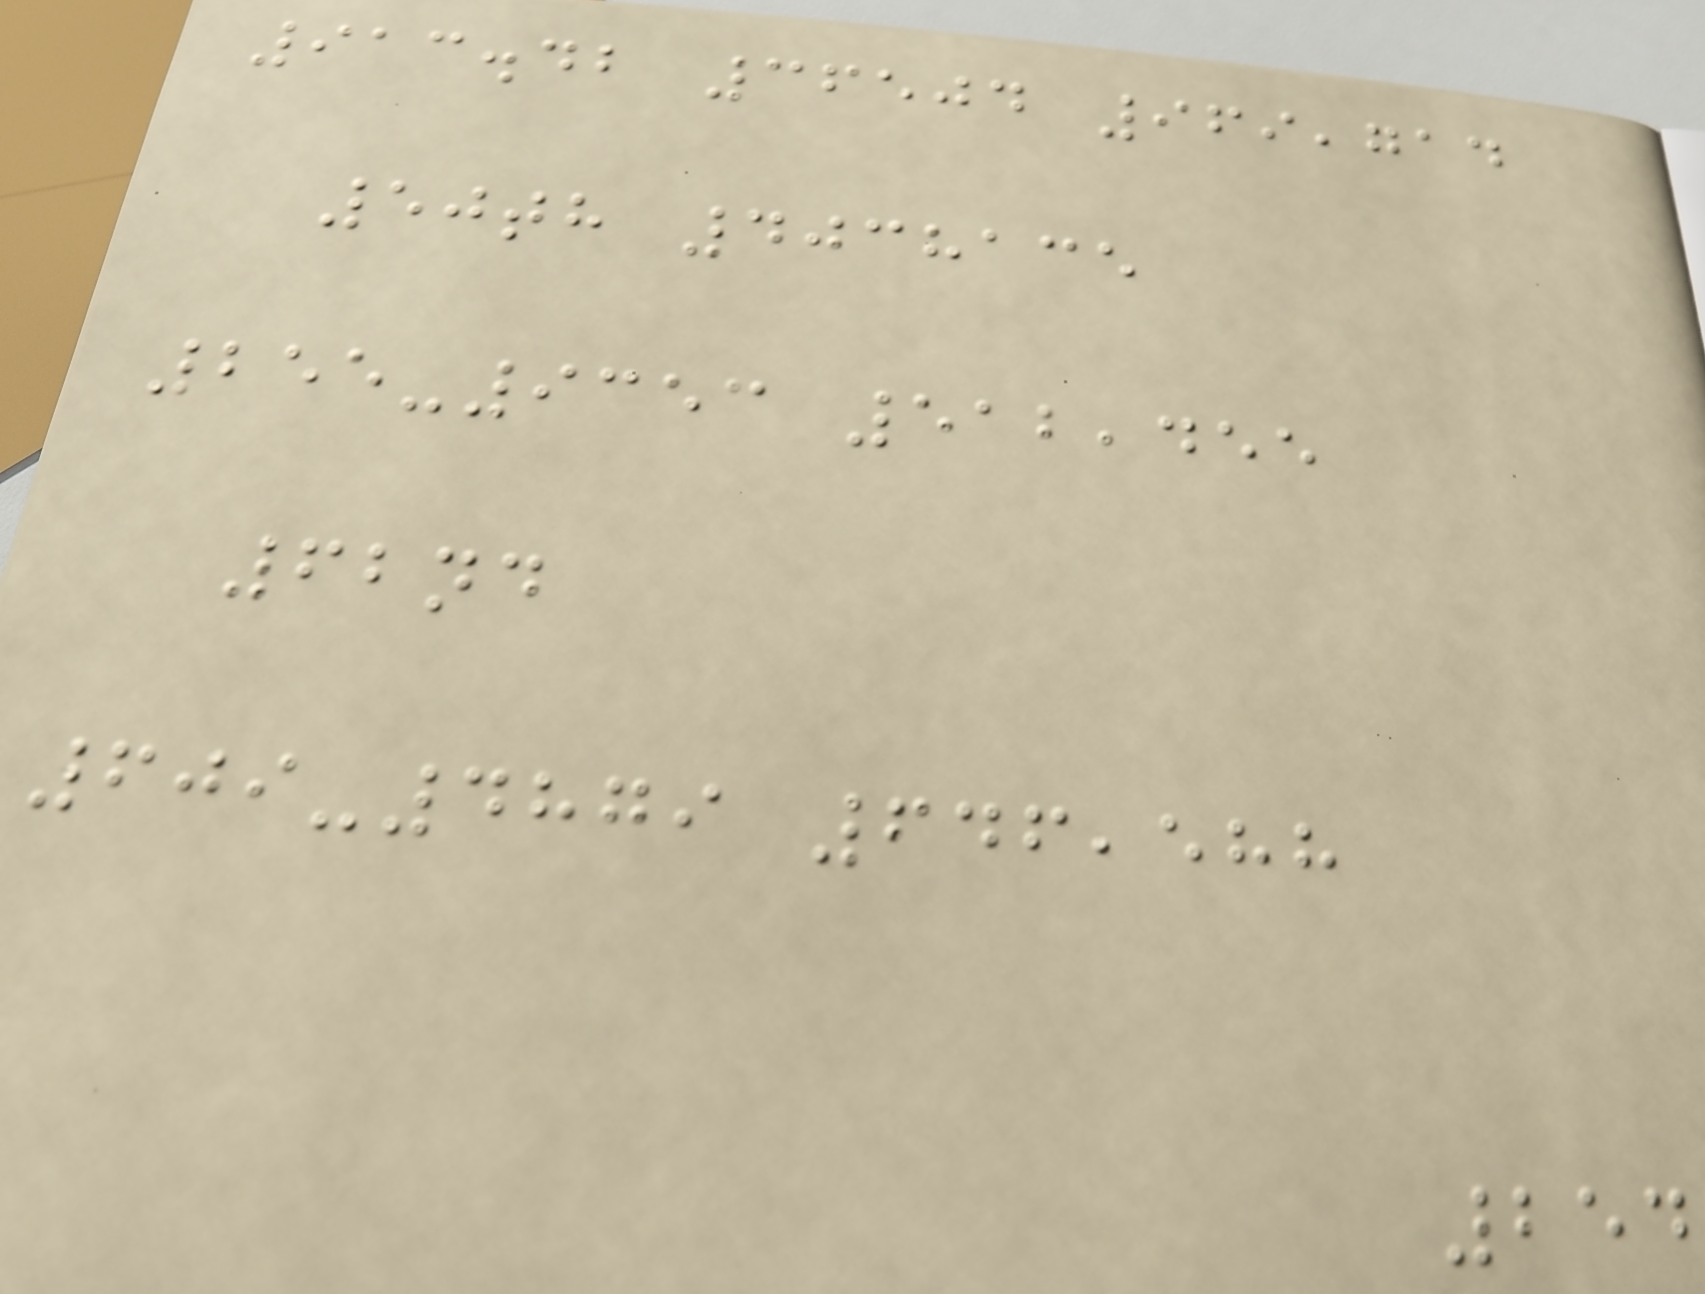913.42 36504 969,714
50th 4038135
255-9353 512,455
62nd
609-4879 646,588
254
